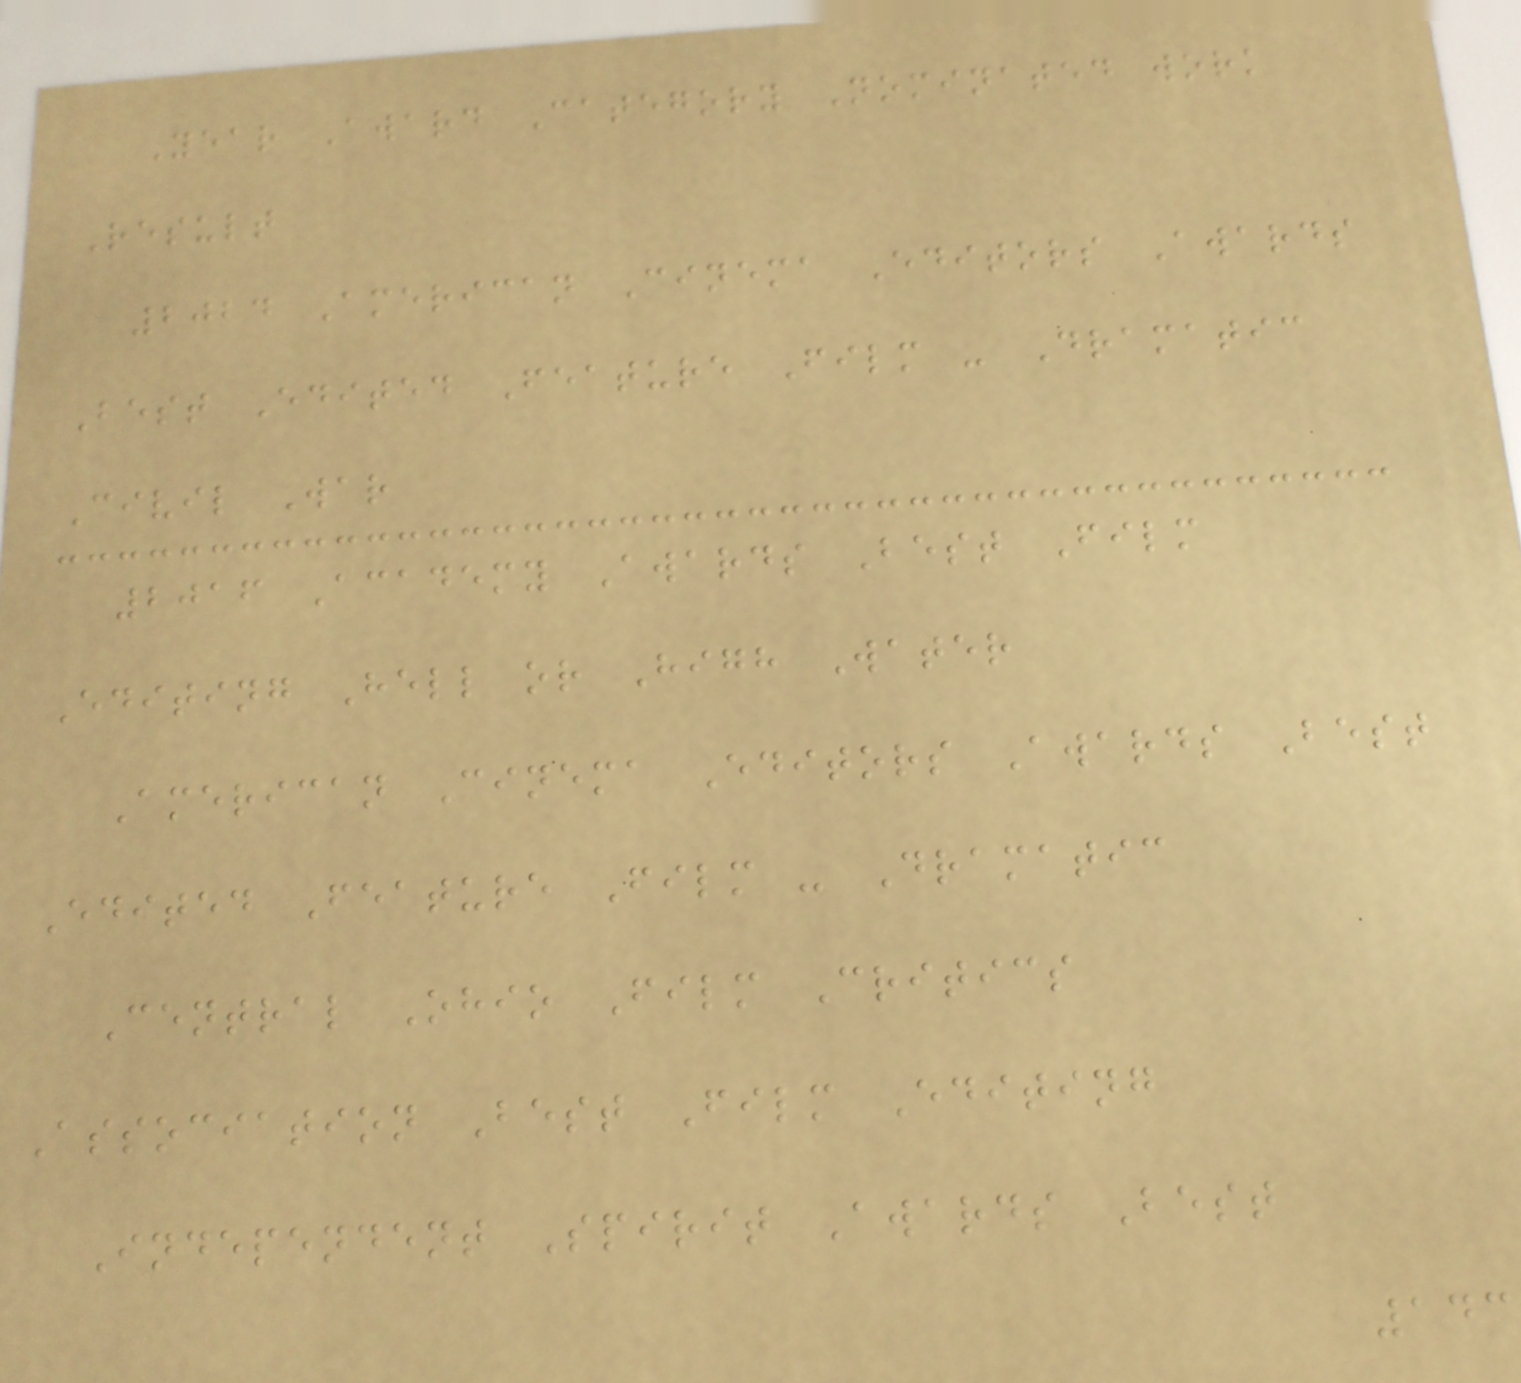Year Award Category Nominated work
Result
2024 American Cinema Editors Awards
Best Edited Feature Film - Dramatic
Civil War
2016 Academy Awards Best Film
Editing Hell or High Water
American Cinema Editors Awards Best
Edited Feature Film - Dramatic
Central Ohio Film Critics
Association Best Film Editing
Independent Spirit Awards Best
143
